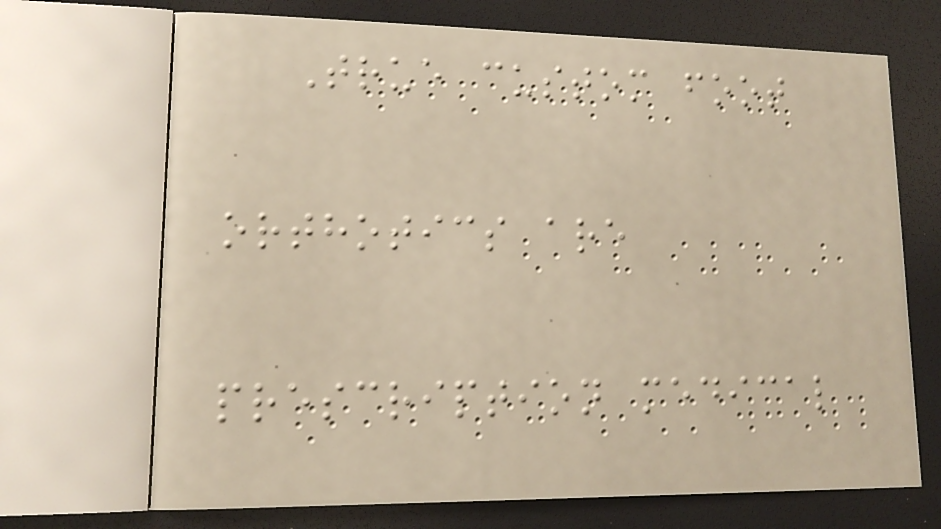True custom foot
orthotics are
prescription medical
